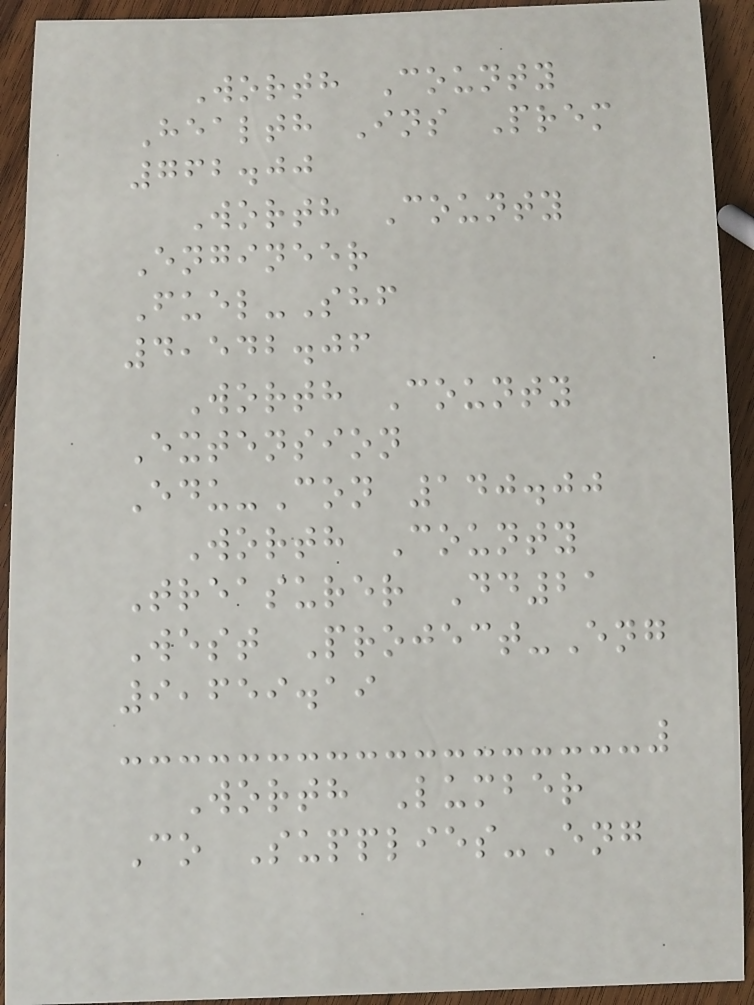Worth County
Health Ins Prem
762.00
Worth County
Engineer
Fuel-Shf
4,542.06
Worth County
Extension
Edu-Con 140.00
Worth County
Treasurer Dd21
West Project-Eng
9,659.19
Worth Lumber
Co Supplies-Eng
